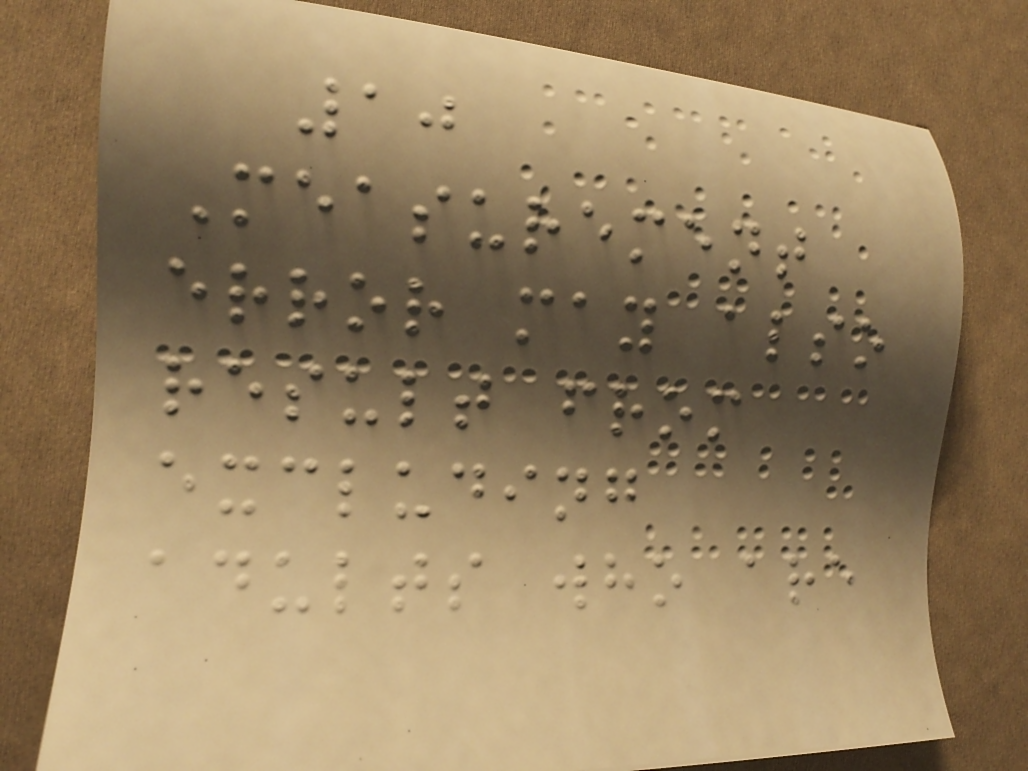10
Measurement
error may also
result from
excluding
adults who are
